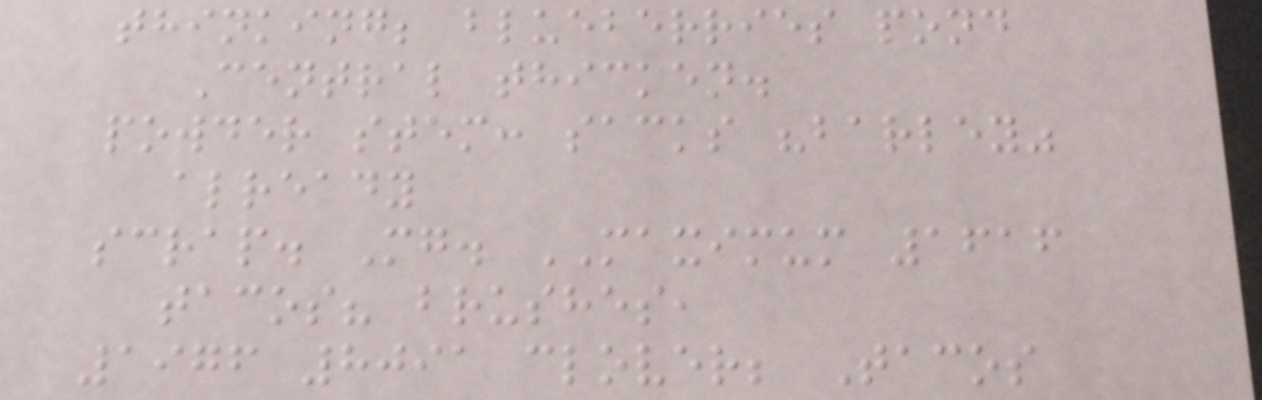thinking; blueberries pond
Central thicken.
powder stem: sacks "barley"
already
scrap. Mg. MAXIMUM 1616
tacos? brushes,
1976 8091 clover; Tacos
